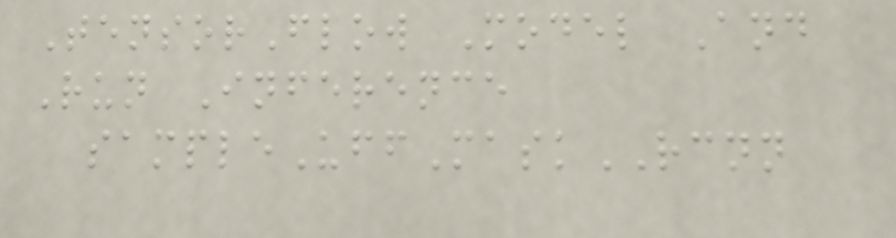TensorFlow Model And
Run Inference
sampleUffMaskRCNN
